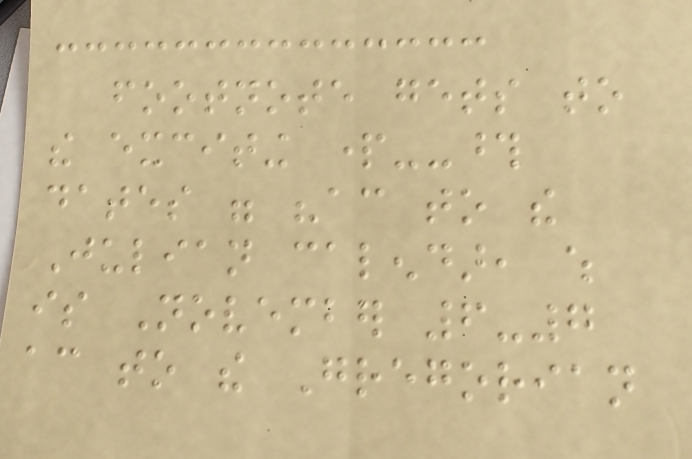footnote gets to
the exciting part--those
dates were "according to the
Julian calendar, which
is November 6-7
according to the Gregorian
